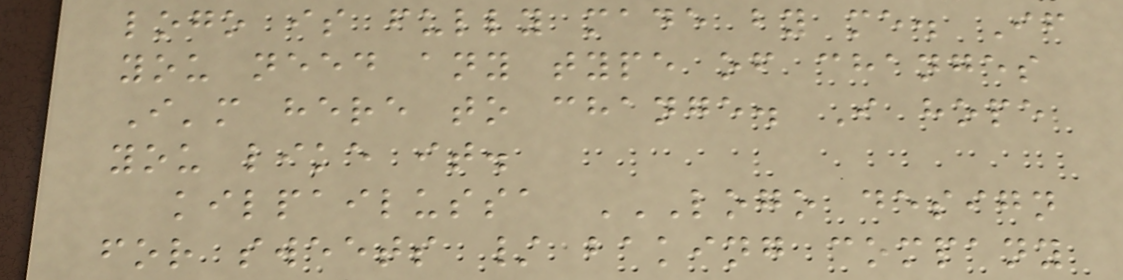logo is fully made by me. If
you need any type of changes
I'm here to change. I hope
you like it.
kilpailussa LOGO DESIGN
FOR SWEETS / BAKING COMPANY
